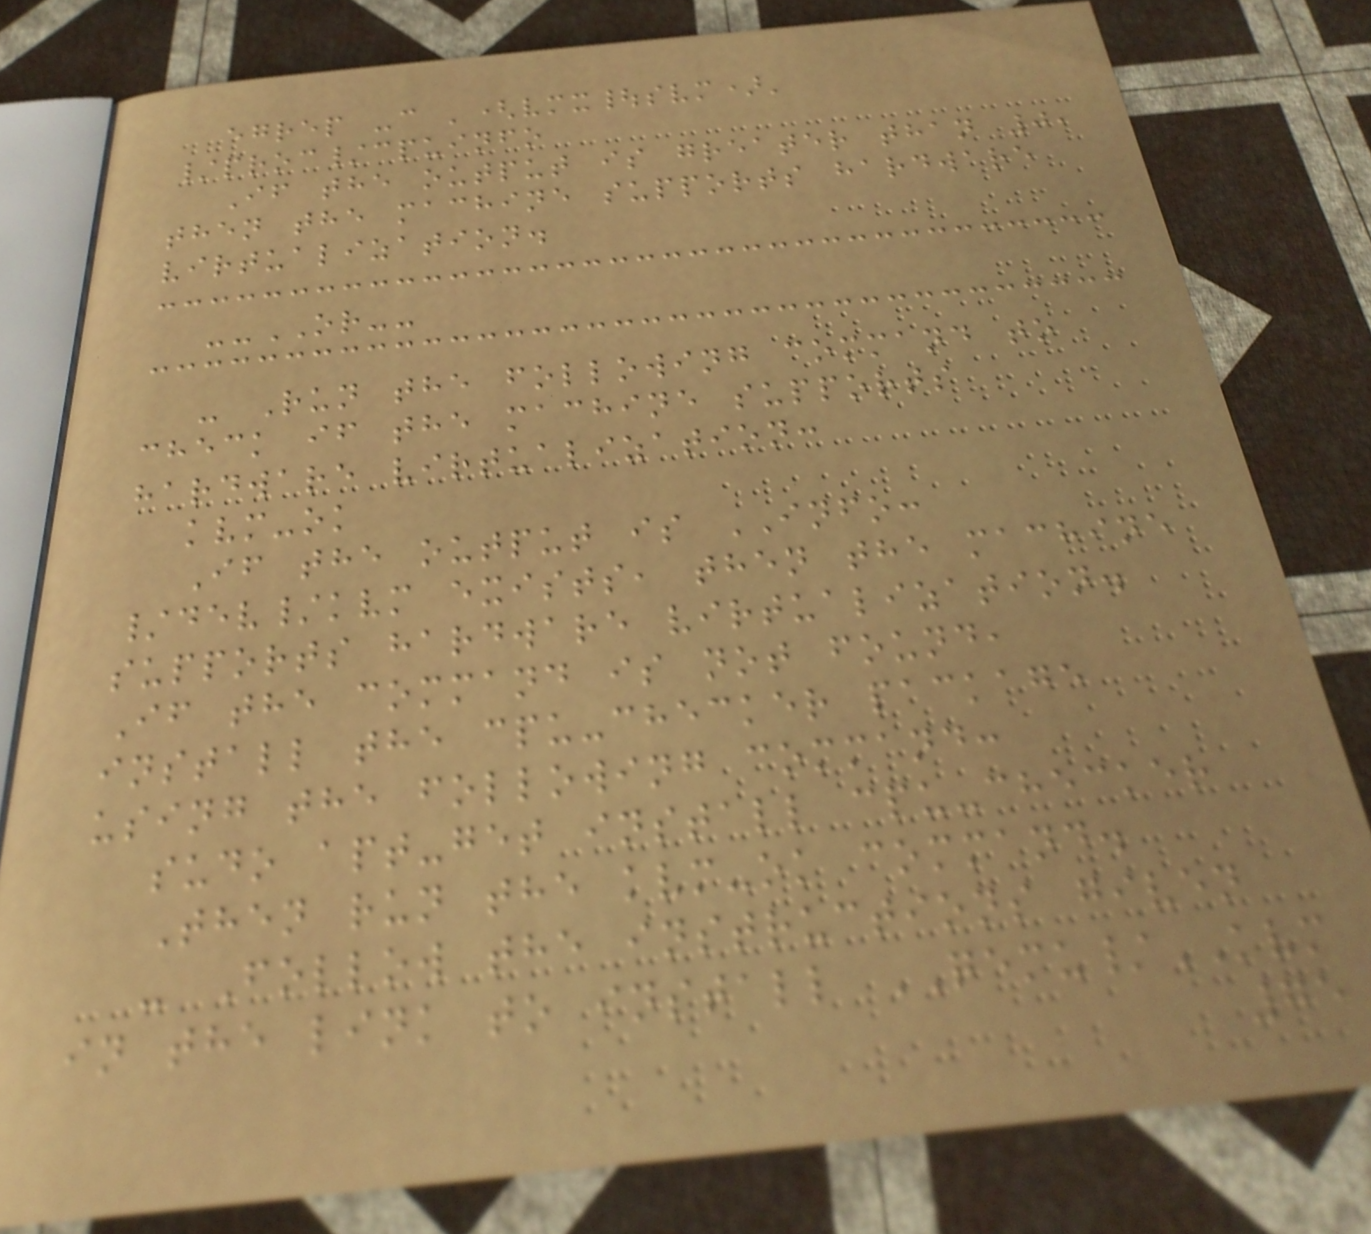egrep -c '(vmx|svm)'
/proc/cpuinfo
If the output is greater than 0,
then the machine supports hardware
virtualization.
--OR--
- Run the following command to
check if the machine supports
hardware virtualization:
kvm-ok
If the output is INFO:
/dev/kvm exists, then the machine
supports hardware virtualization.
If the command is not found,
install the cpu-checker package
using the following command:
sudo apt-get install cpu-checker
Then run the kvm-ok command.
- Follow the instructions given
in the link to install QEMU/KVM
75
